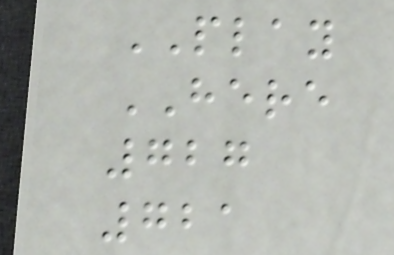PLAY
HERE
727
721
